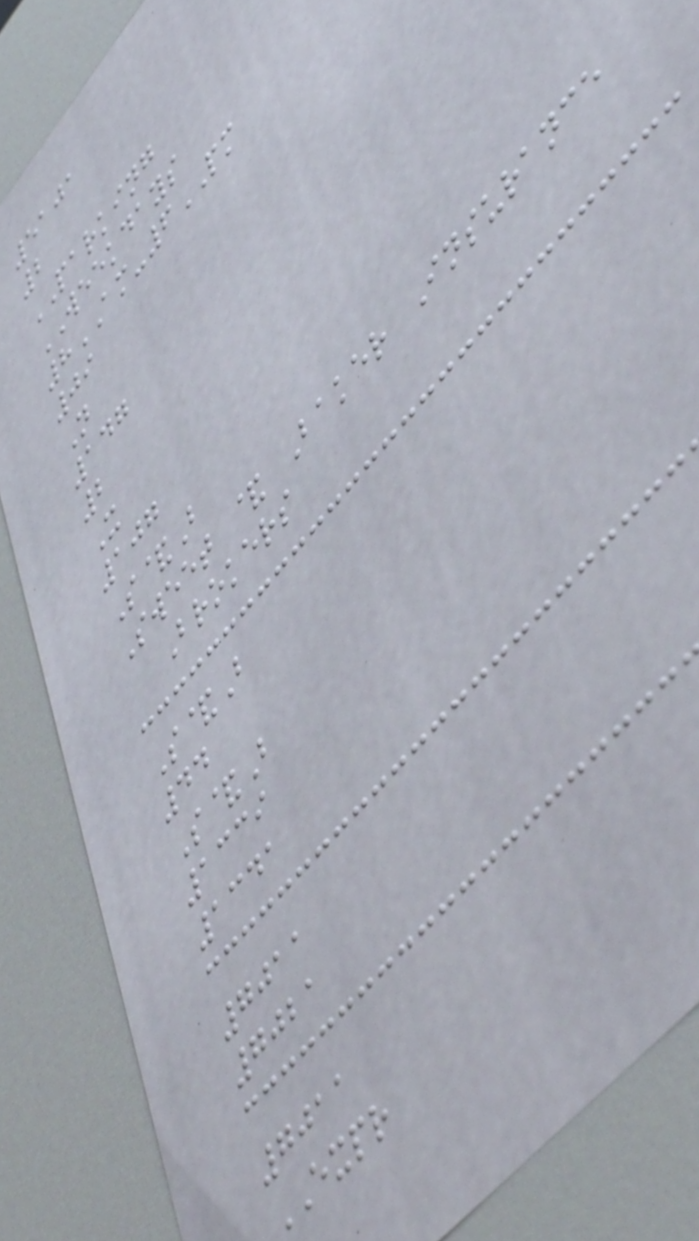5101
2
PARKING
WEEKDAYS
8AM-6PM
09
N
147
2
X
107
S&B
Sweet & Baker Insurance
Brokers
S&B
44
S&B
1339
1341
7011
7021
7011
EXPR
